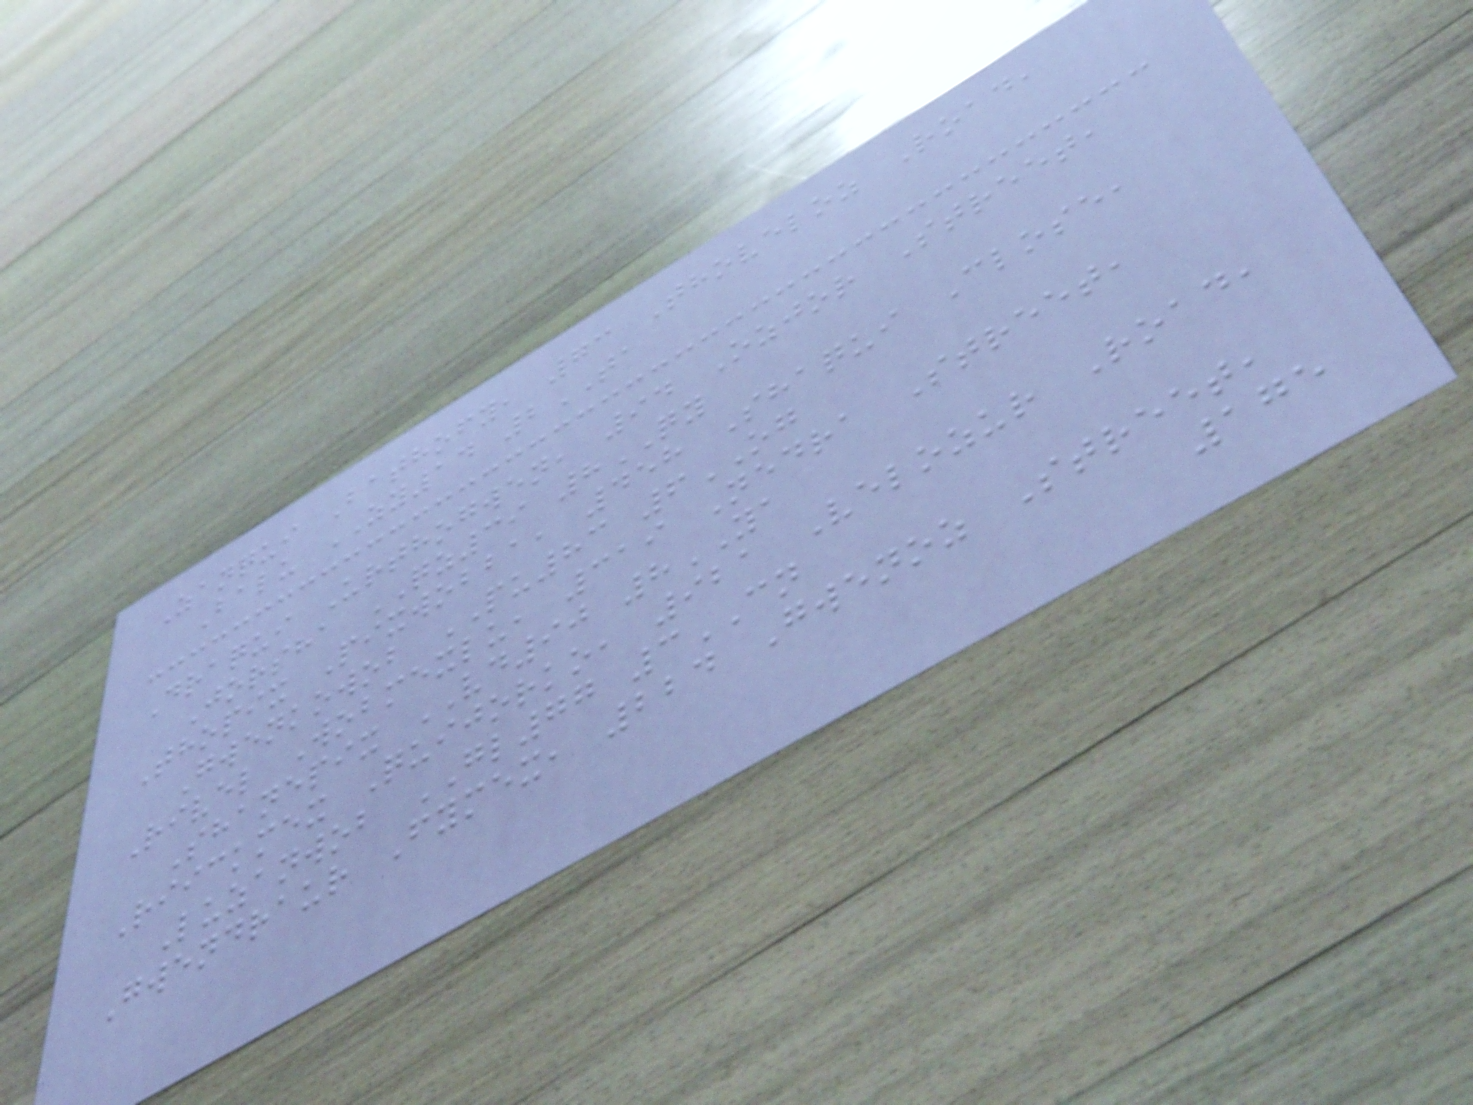Zanqui Bathofy, 73 Thoveloz Road,
Balu ZY14 2TA
Draqui Urthogwen, 94 Ozjor Street,
Jorsha QZ39 8QY
Thopix Pixwobba, 458 Shaqui Close,
Gwenkowob PU83 6OG
Rivel Wobmexlu, 319 Nedra Street,
Shanepix VD90 8YA
Riickmex Quijorko, 921 Velozur Road,
Luzanwob GL77 3CN
Gwendraur Fymex, 224 Gwenoz Street,
175
